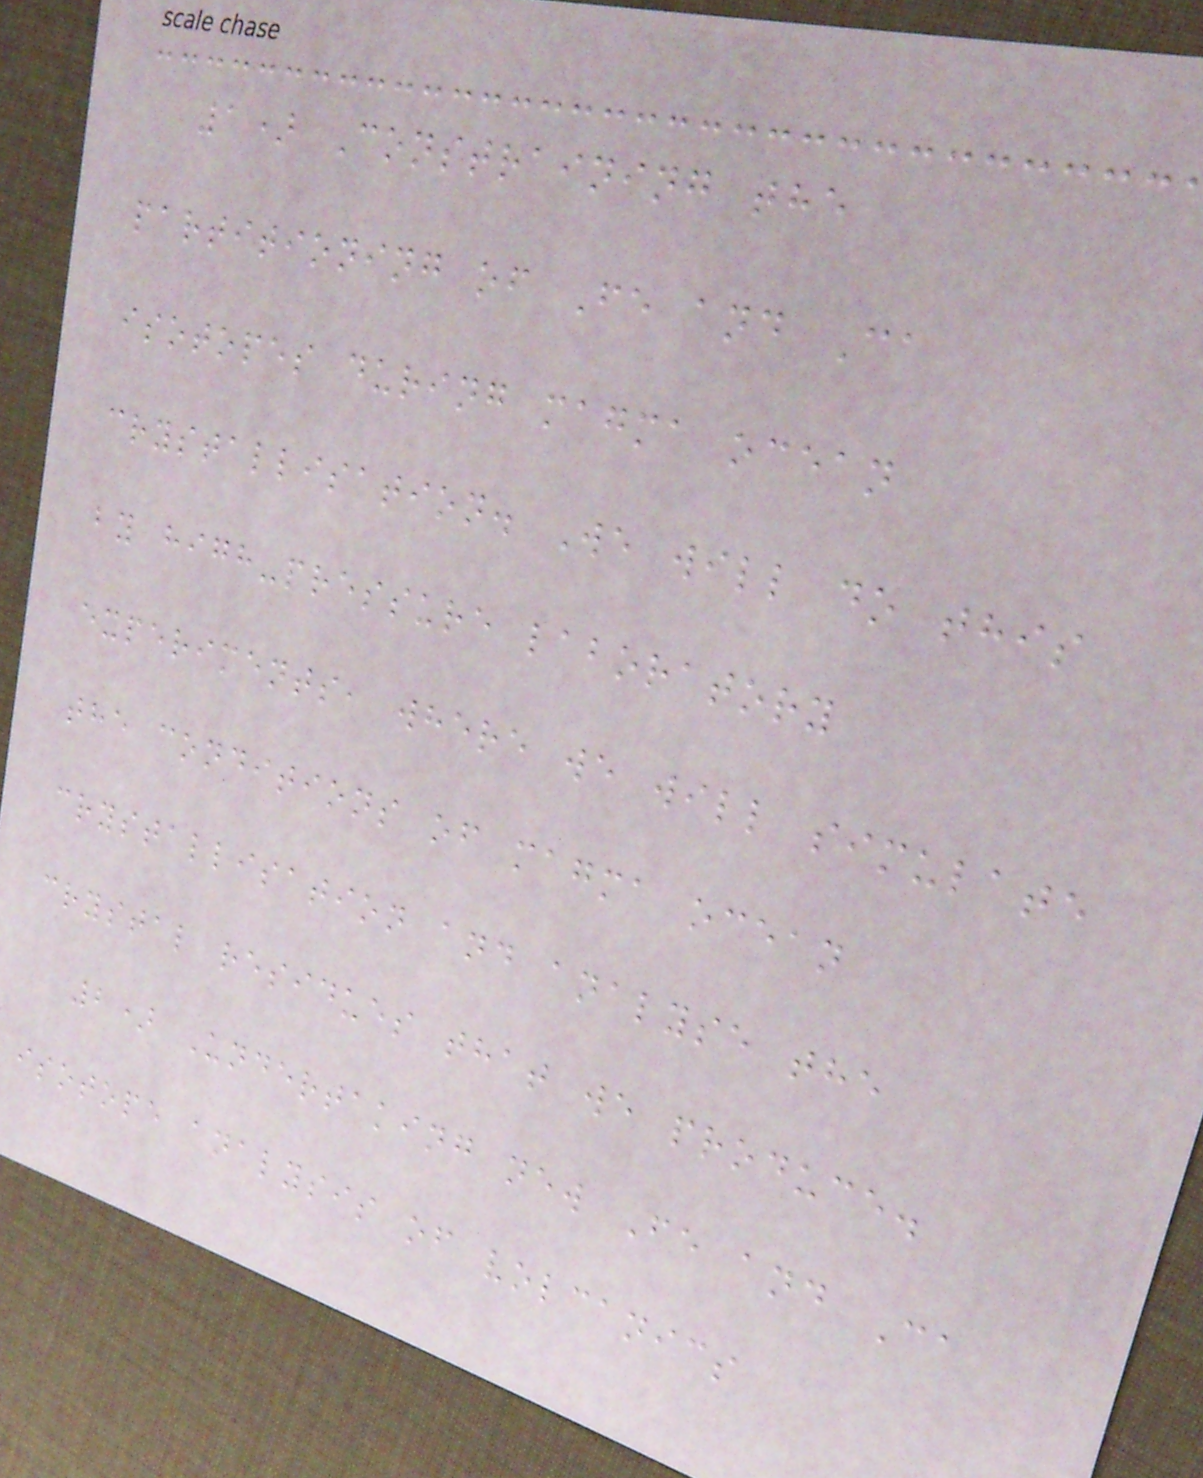1) Constraining the
partitioning of Fe and Ca
isotopes during magma ocean
crystallisation. We will do this
by high-pressure laboratory
experiments, where we will simulate
the conditions of magma ocean
crystallisation and analyse the
crystal residues that we produce.
2) Undertaking new Fe and Ca
isotope analysis of volcanics
